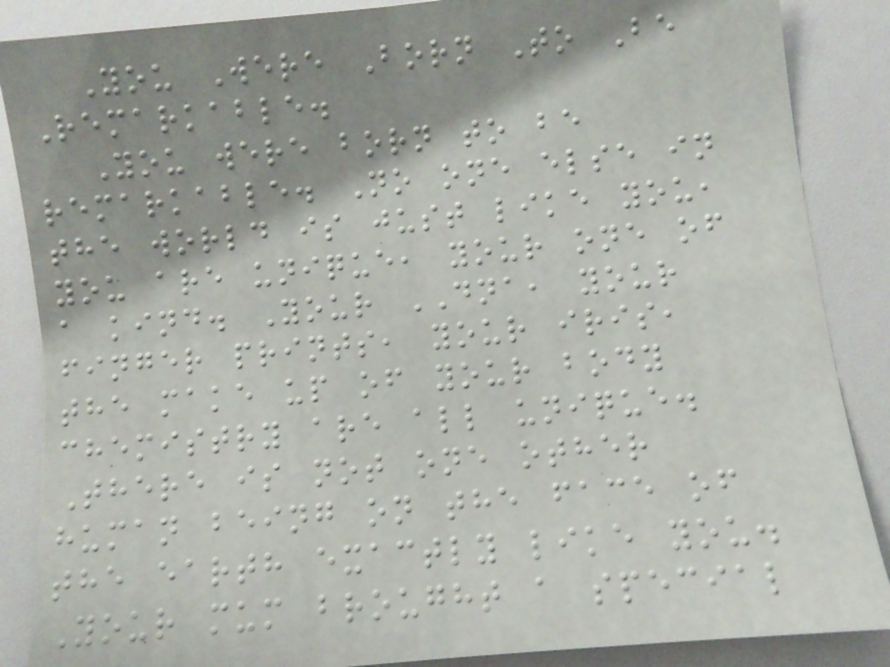You Were Born To Be
Remarkable.
You were born to be
remarkable. No one else in
the world is just like you,
you are unique, your one of
a kind. Your DNA, your
finger prints, your iris,
the make up of your body
chemistry are all unique.
There is not one other
human being on the face of
the earth exactly like you.
Your mum brought a special
